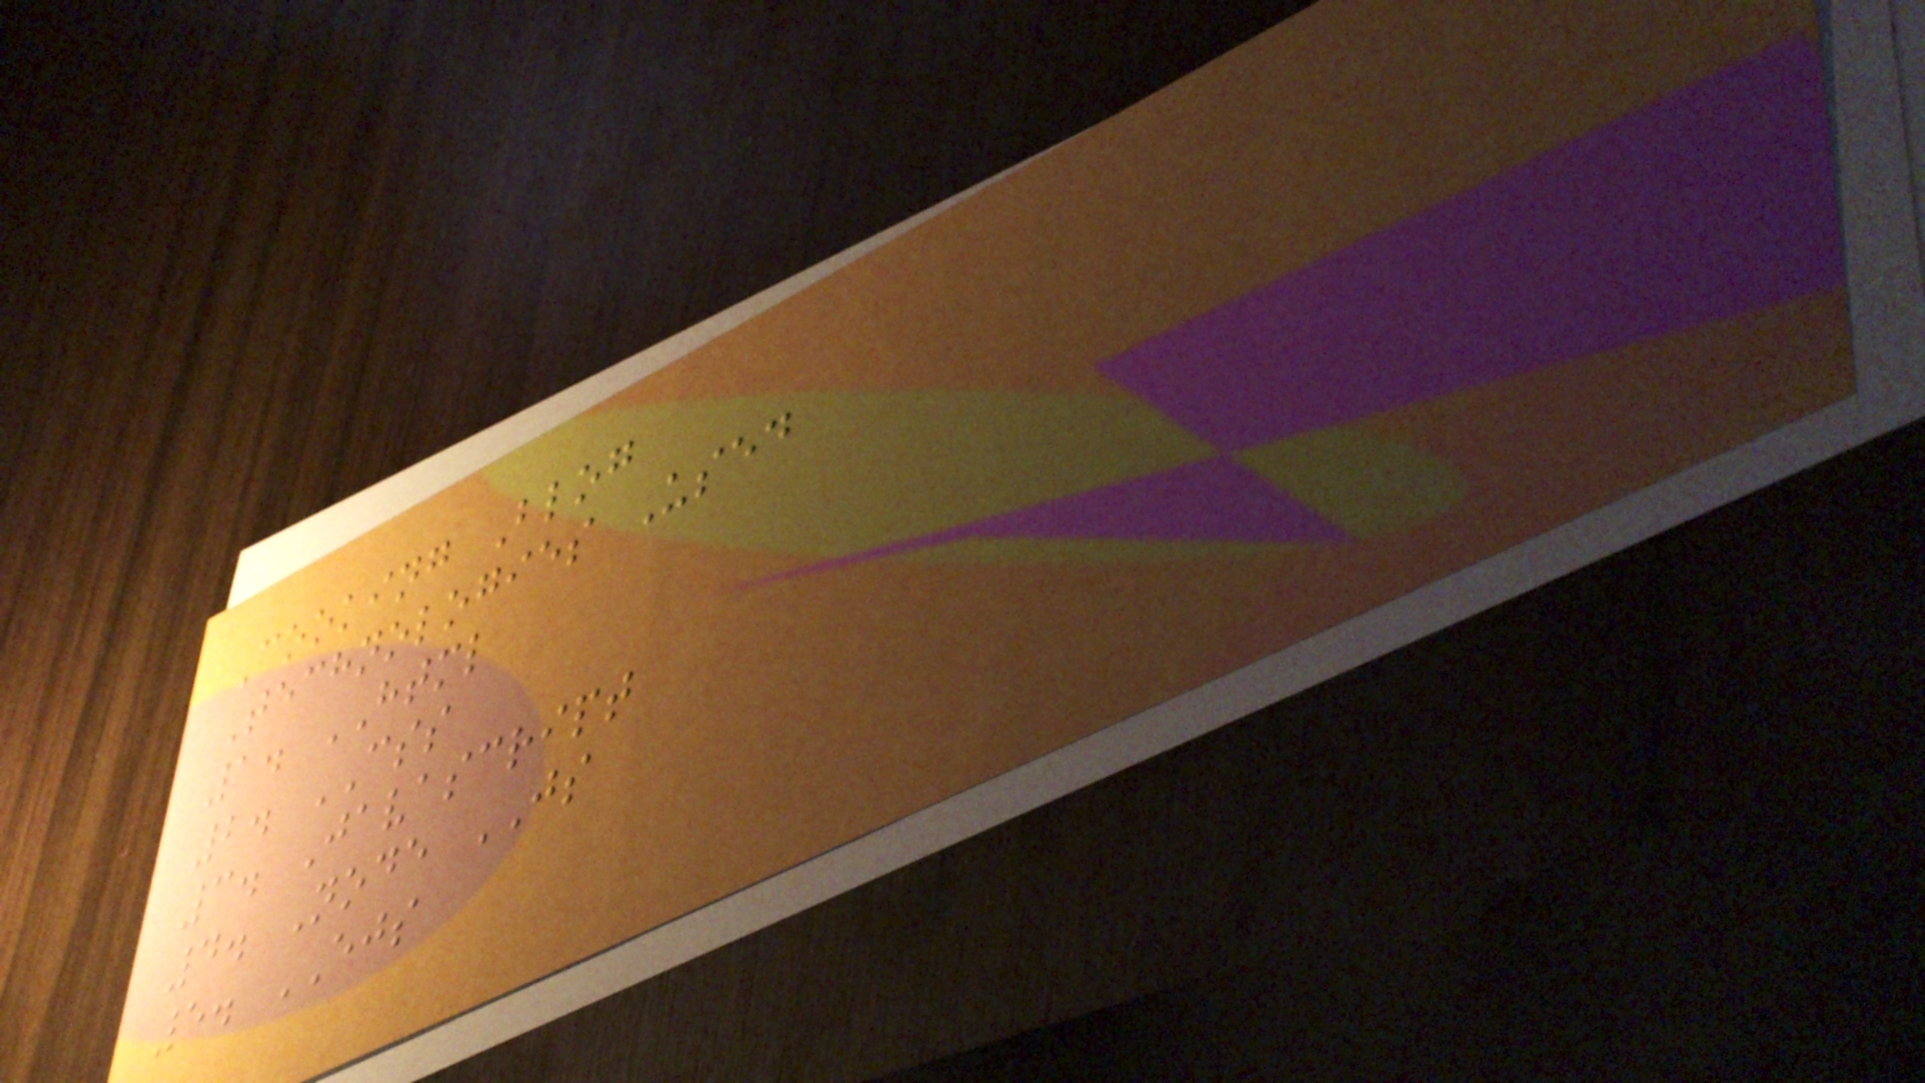Cooking Blog
Technologies Used
1. HTML
2. CSS
3. Javascript
4. Node JS
5. EJS
